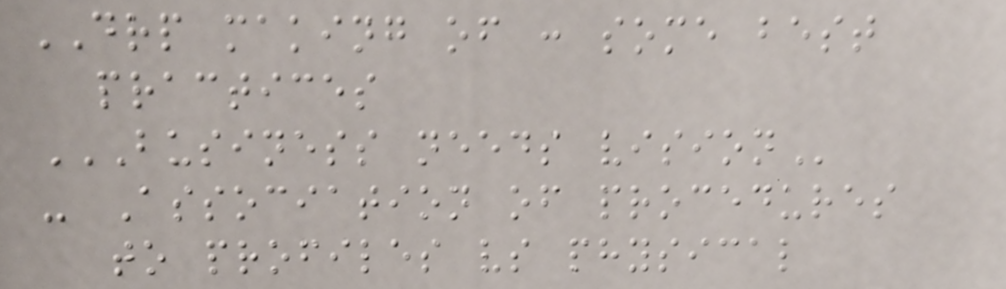DRP making of : some best
practices
BUSINESS NEEDS VISION
- Association of procedures
to profiles vs physical
